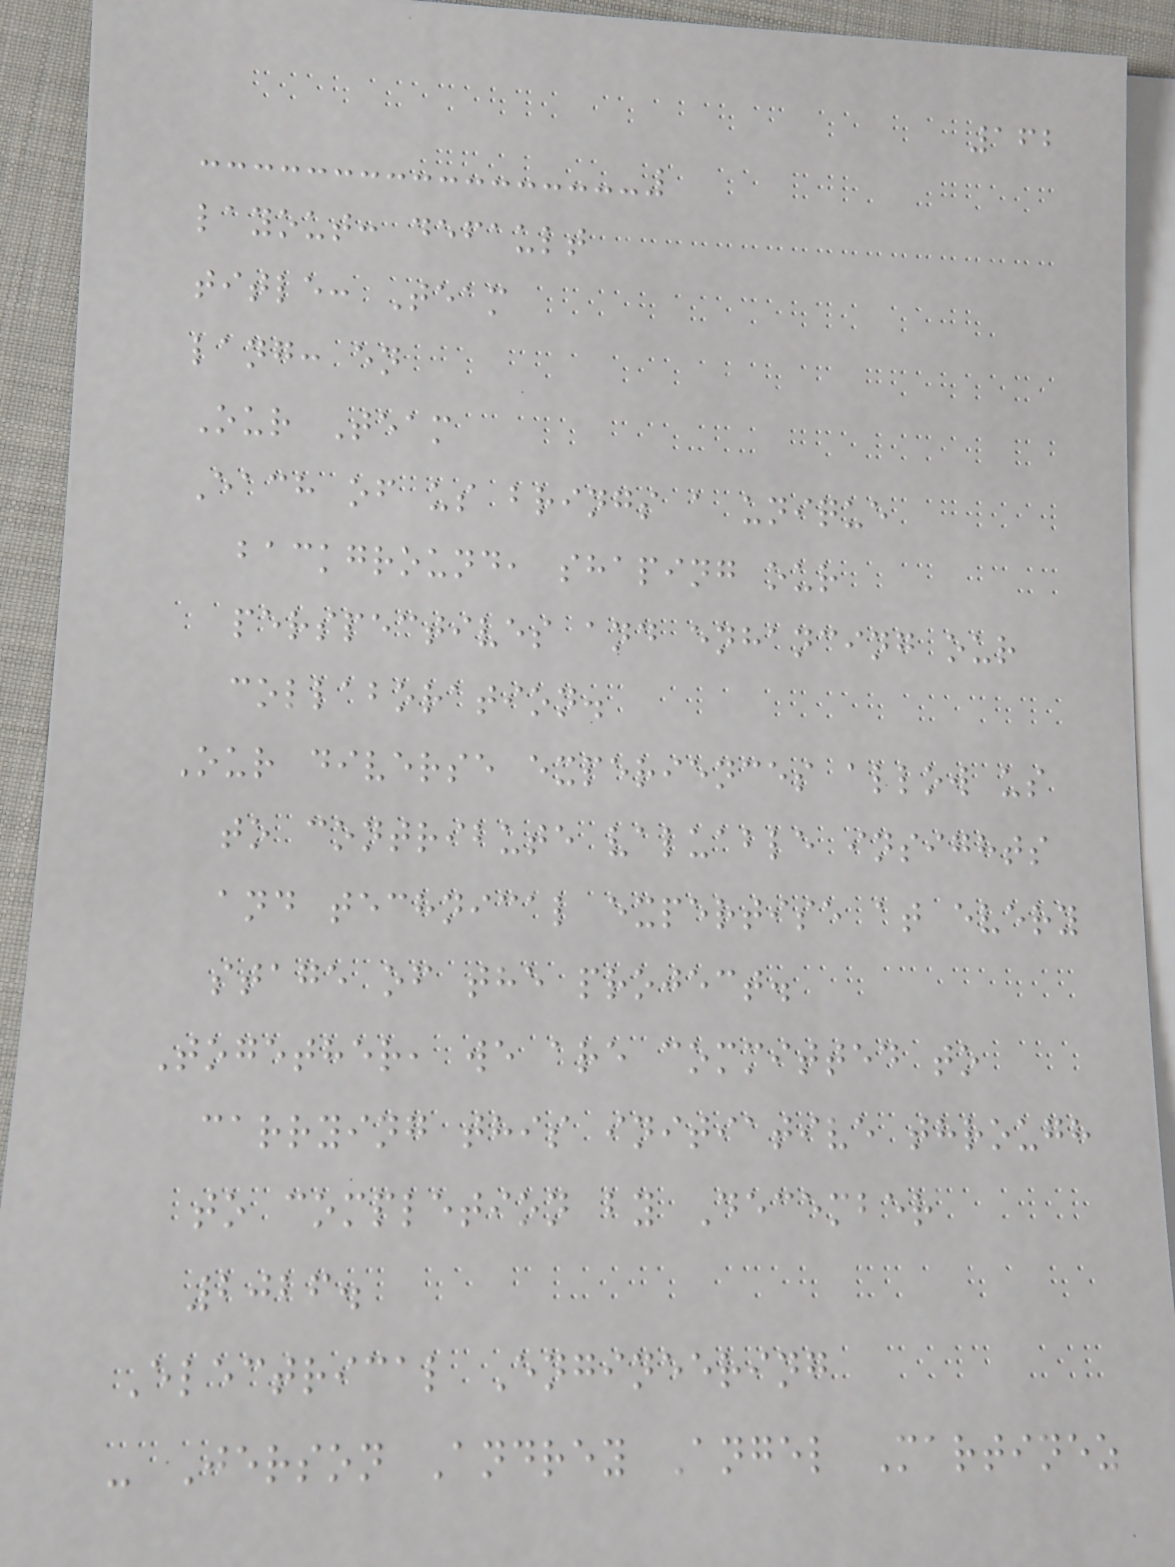162
layout: default
title: Team
lang: en
Our Team
Each of us brings a unique
background, shaping our
perspectives and enhancing our
collaboration.
Our diverse experiences allow us
to contribute valuable insights
and technical expertise at every
stage of the project.
Together, we are committed to
carrying this initiative through
to completion by December
2026.
Electrical Engineering
- Jerson Andrey Angel Martinez
